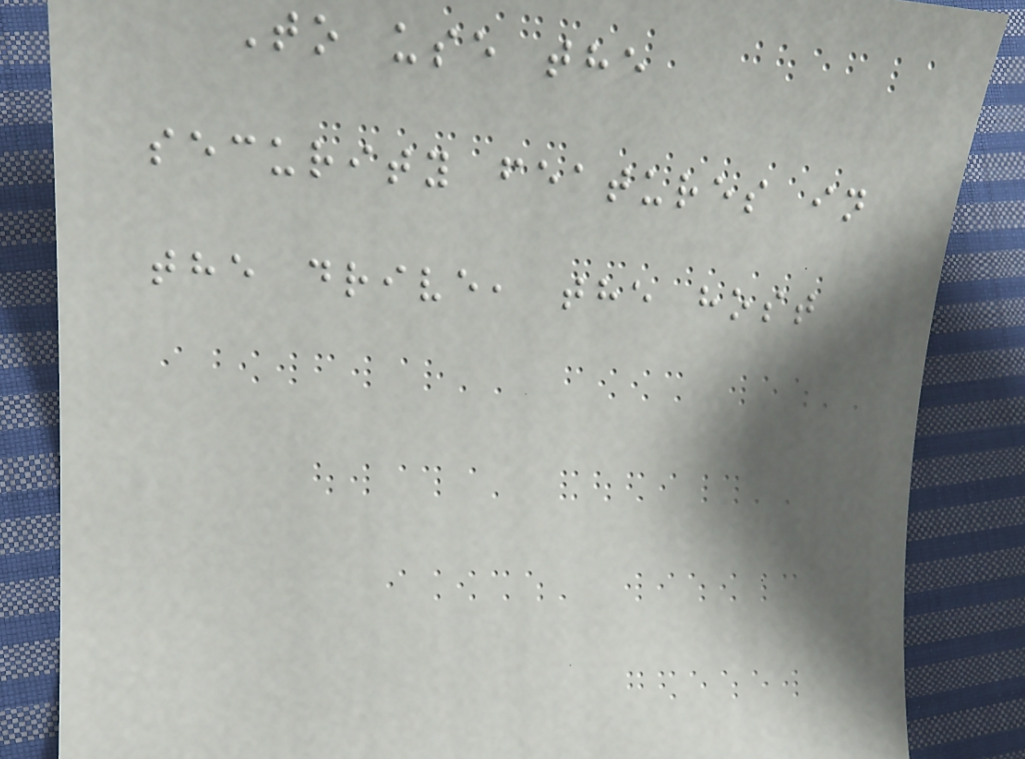To use the
security features in
the drive, the host
